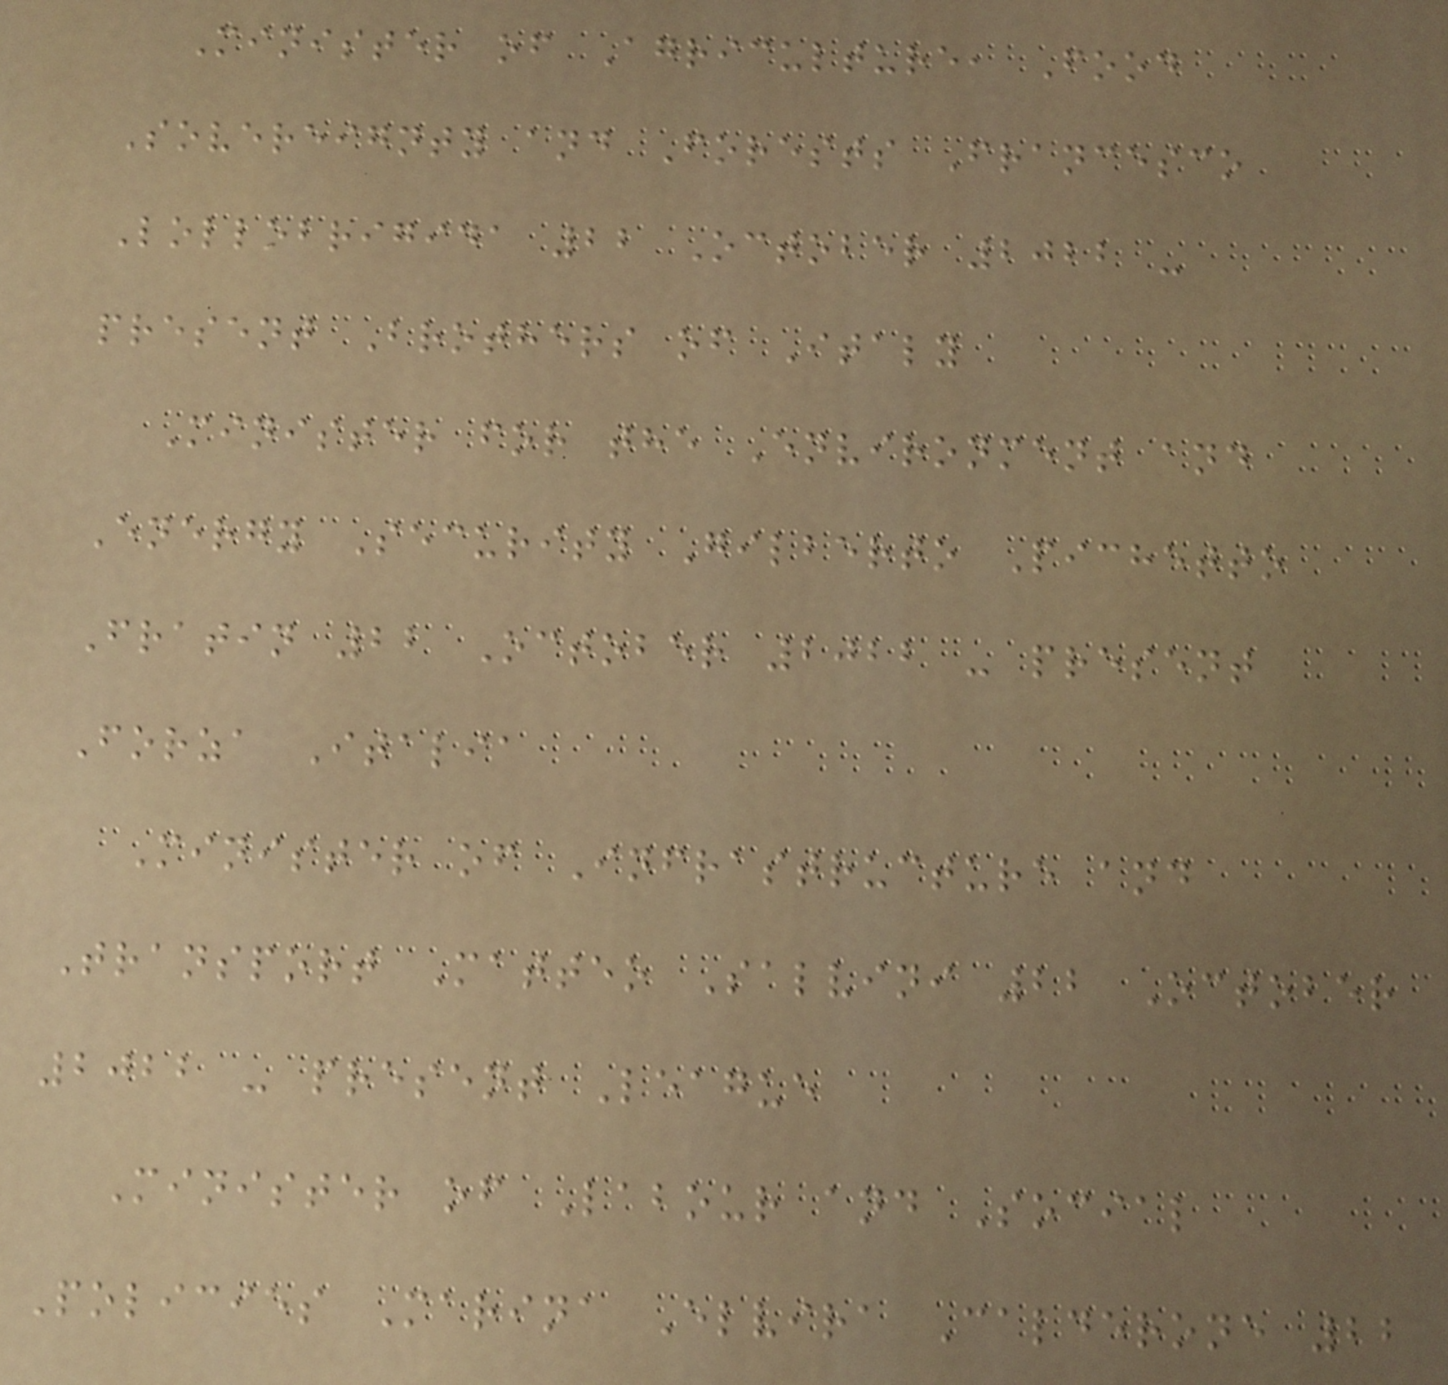Minister of Agriculture, Food
Sovereignty and Forests Francesco
Lollobrigida 22 October 2022 -
present Brothers of Italy
Minister for the Environment and
Energy Security Gilberto Pichetto
Fratin 22 October 2022 - present
Forza Italia
Minister of Infrastructure and
Transport Matteo Salvini 22 October
2022 - present League
Minister of Labour and Social
Policies Marina Elvira Calderone 22
